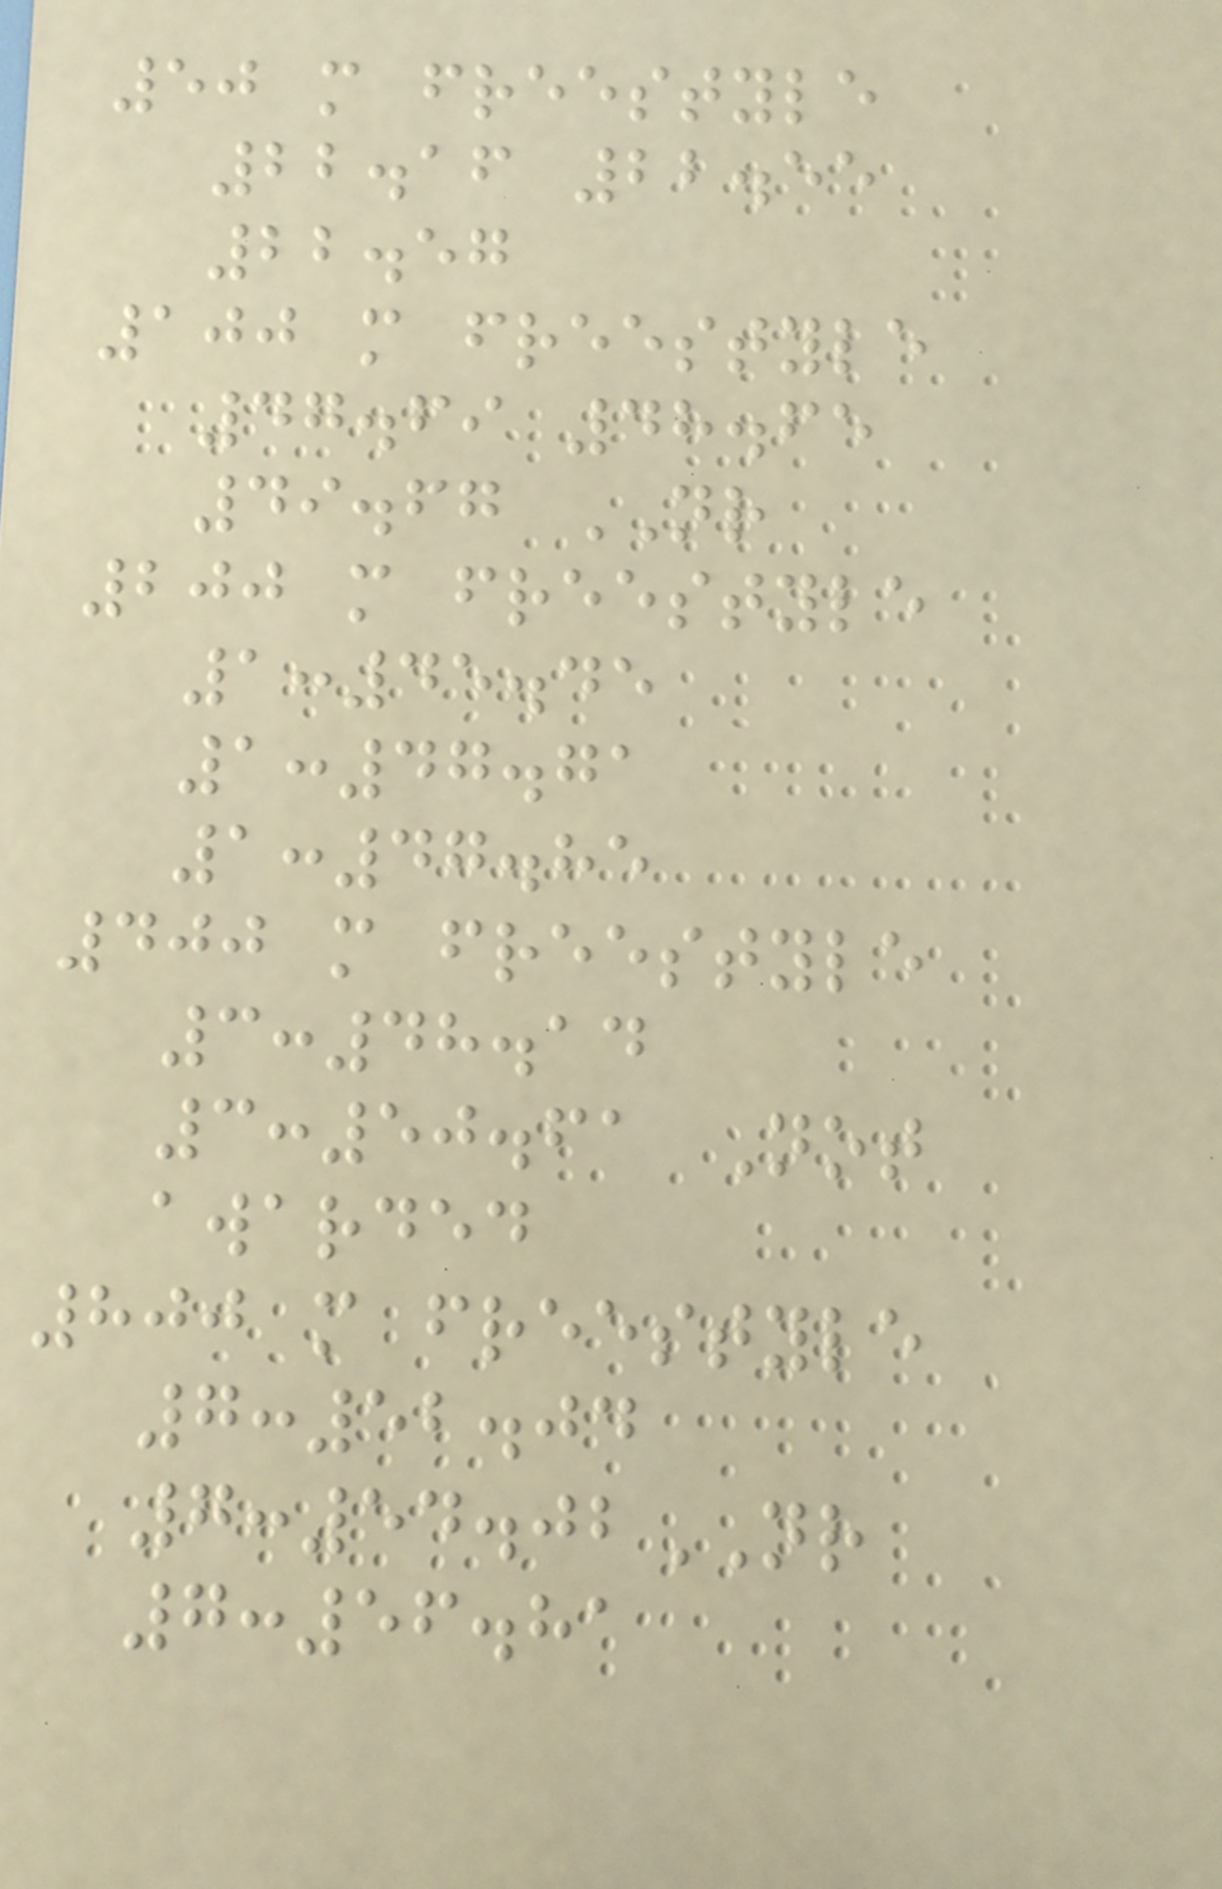50 m freestyle
22.16 22.55
22.57
100 m freestyle
47.69 48.65
49.67 NR
200 m freestyle
1:45.45
1:47.71
1:47.85
400 m freestyle
3:48.14
3:50.61 Not
awarded
800 m freestyle
7:52.04
7:54.02NR
7:56.81
